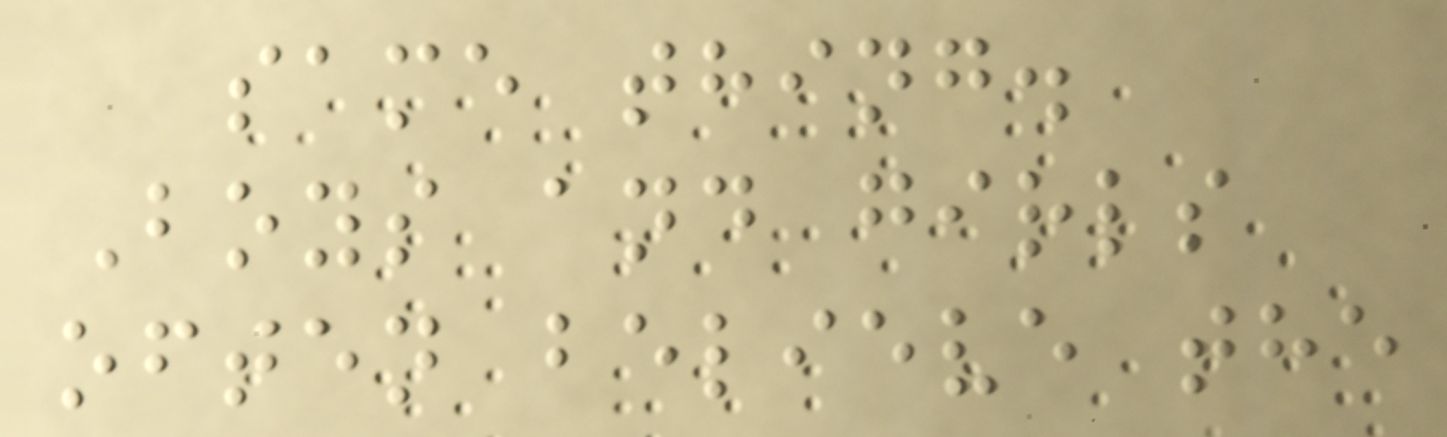same thing.
Boys and girls
often believe the
